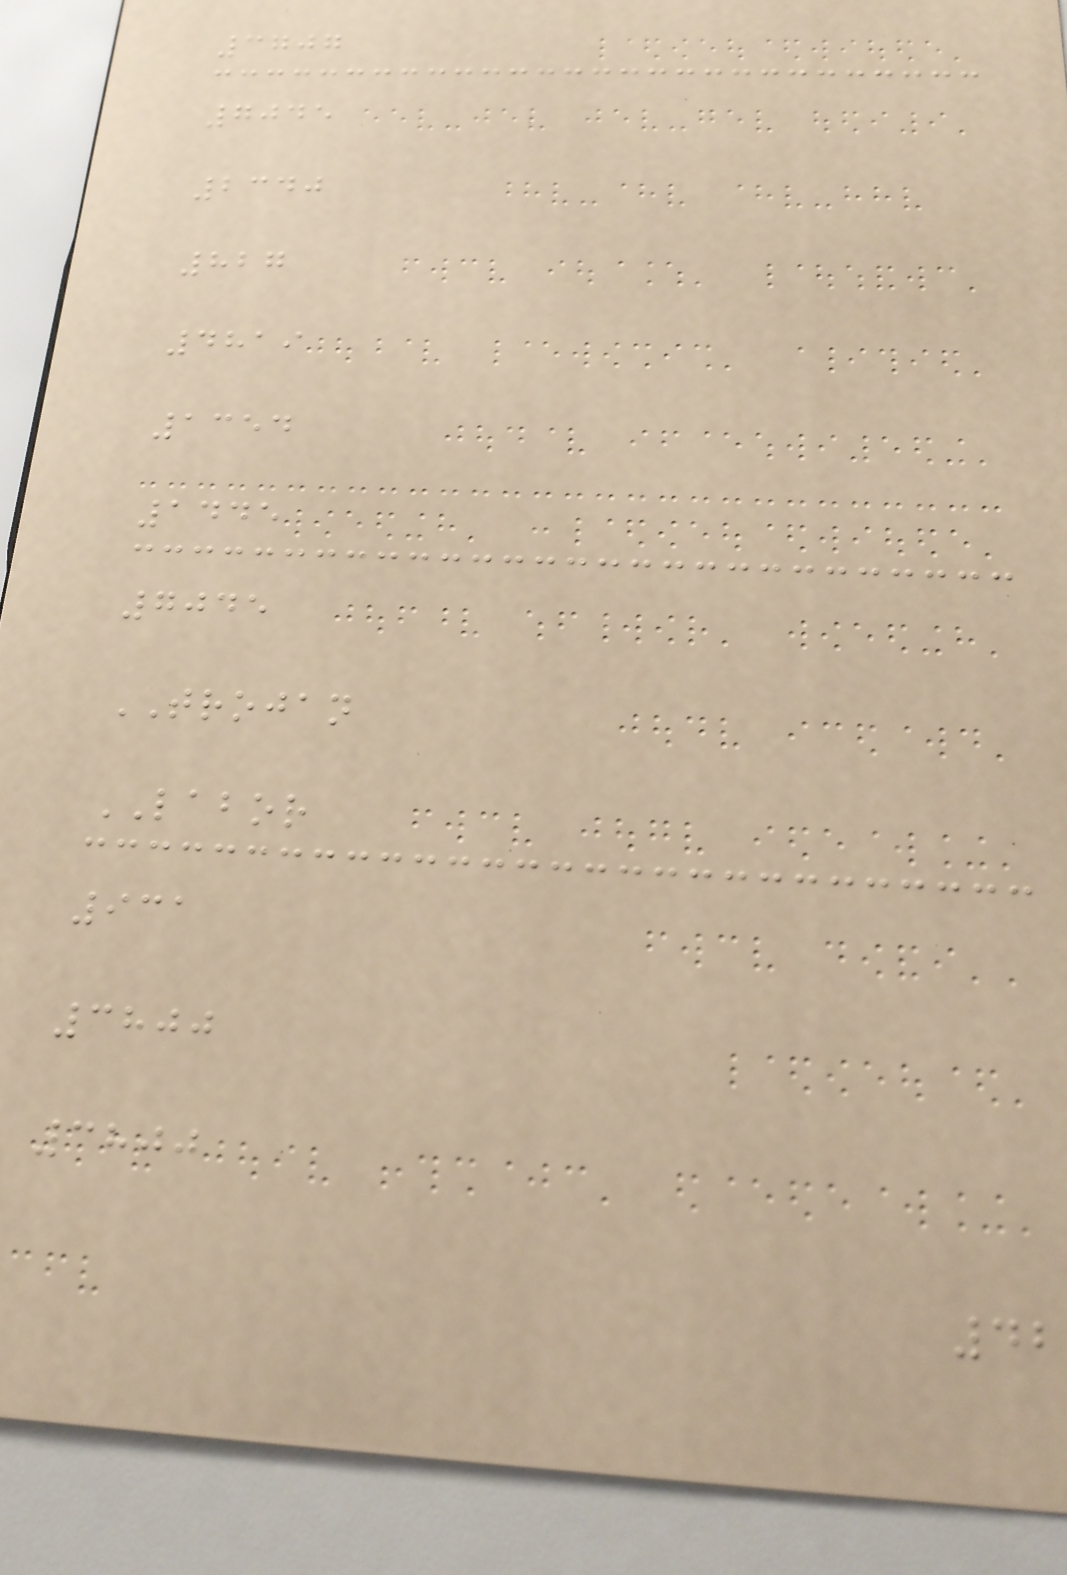3707
7045
2340
827
4819
1354
1445
7045
TROJAN
LABOR
931
3800
3800
42
